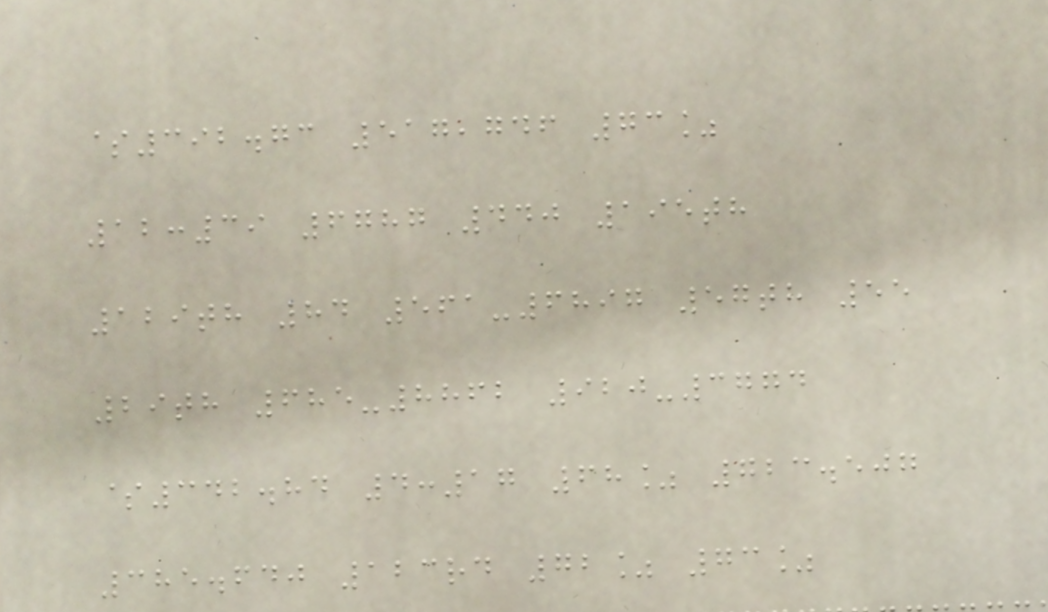$392.73 517,746 73%
12:39 6787 440 195th
129th 84 561-6897 57th 55
29th 685-8862 920-3774
$342.84 4:17 68% 723.507
385.640 123rd 72% 73%
